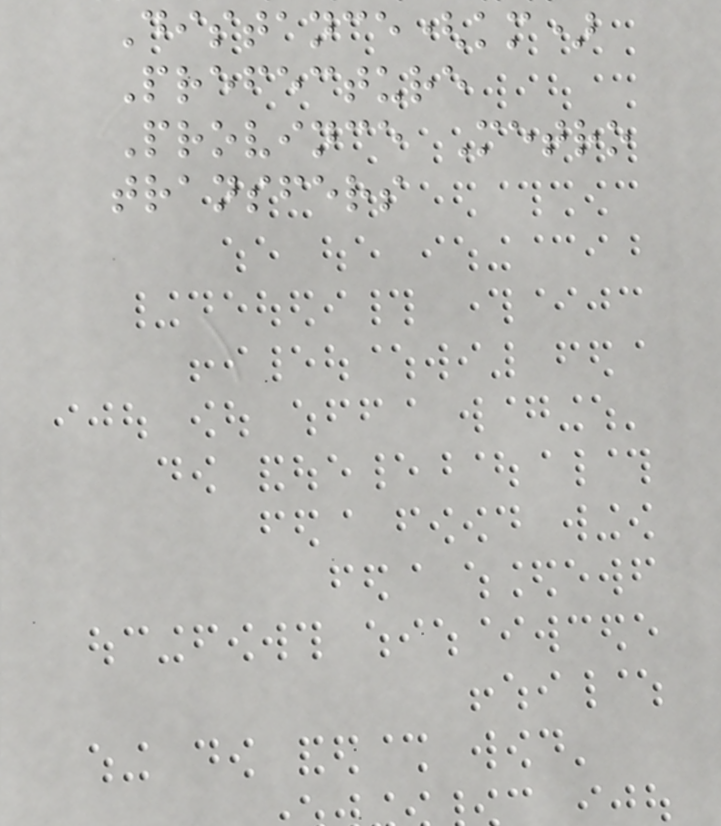Distance(km)
Prefecture
Province Metro
transfers
